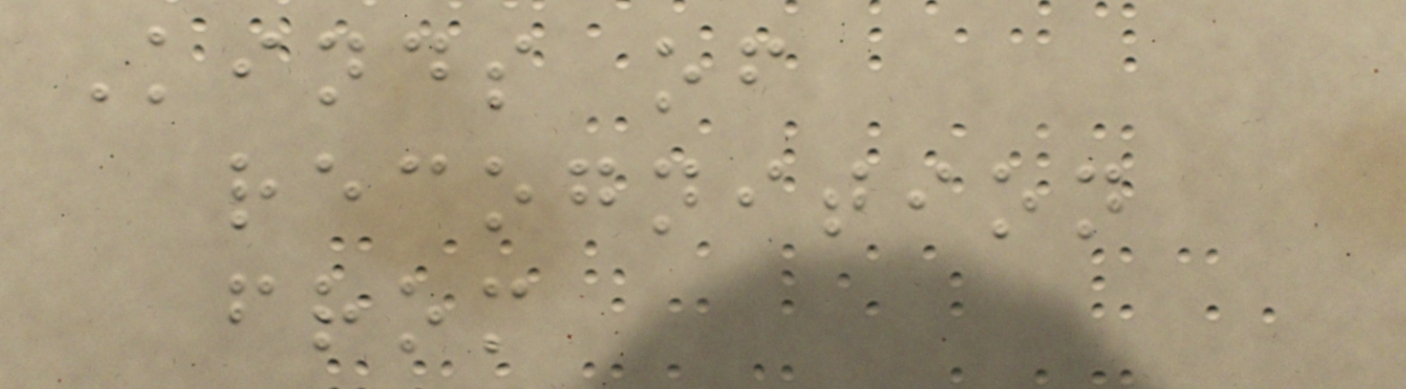Kinds of
recognition
from
